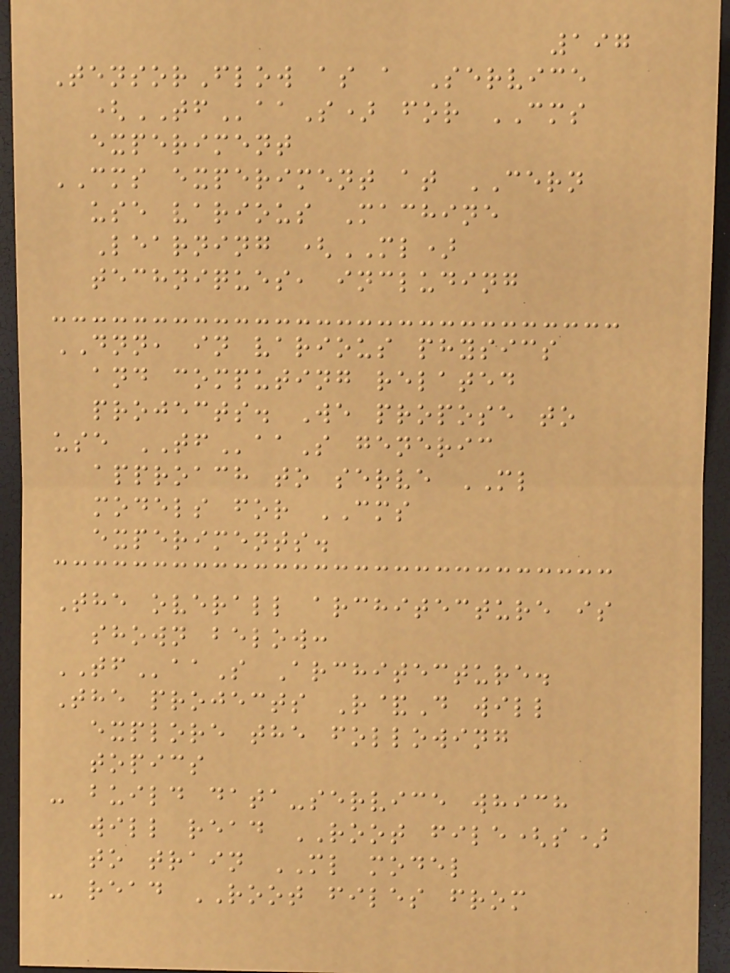197
TensorFlow as a Service
(TFaaS) for CMS
experiment
CMS experiment at CERN
use various Machine
Learning (ML)
techniques, including
DNN, in various physics
and computing related
projects. We propose to
use TFaaS generic
approach to serve ML
models for CMS
experiments.
The overall architecture is
shown below:
TFaaS Architecture.
The projects R&D will
explore the following
topics
- build data-service which
will read ROOT file(s)
to train ML model
- read ROOT files from
